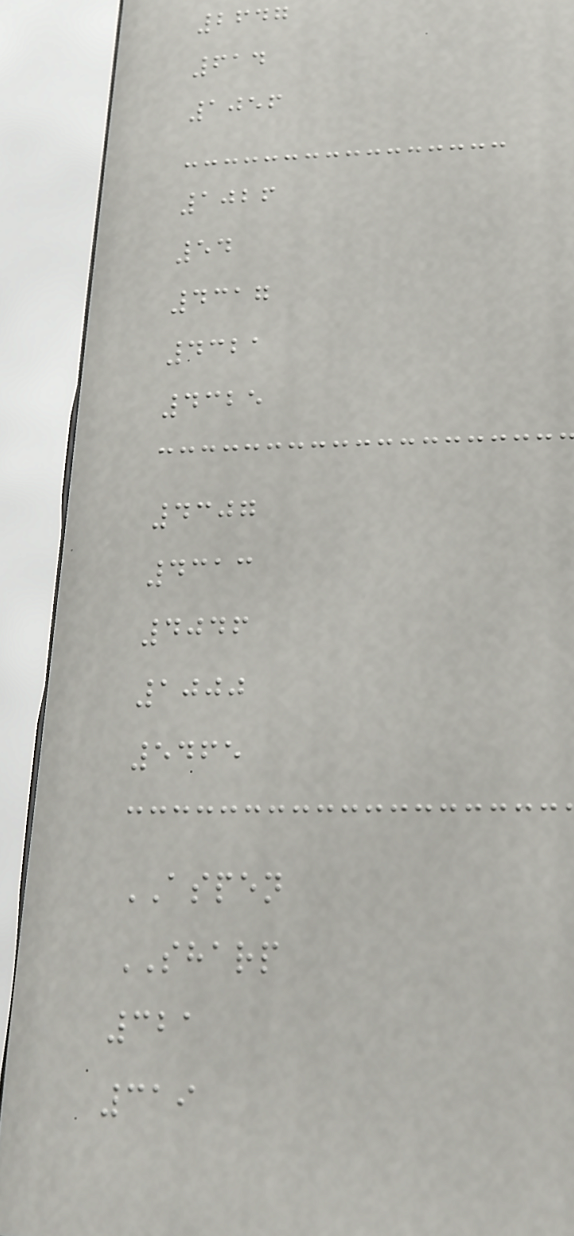2647
614
1056
1026
54
4317
4321
4325
4307
4313
4046
1000
5465
ASPEN
SHARP
321
319
